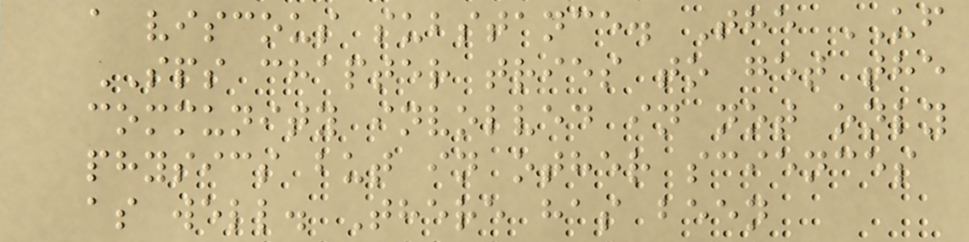a viscous substance. The UF
SPS chapter tries to get the
community involved in not only
physics but in other sciences
as well. There has been
